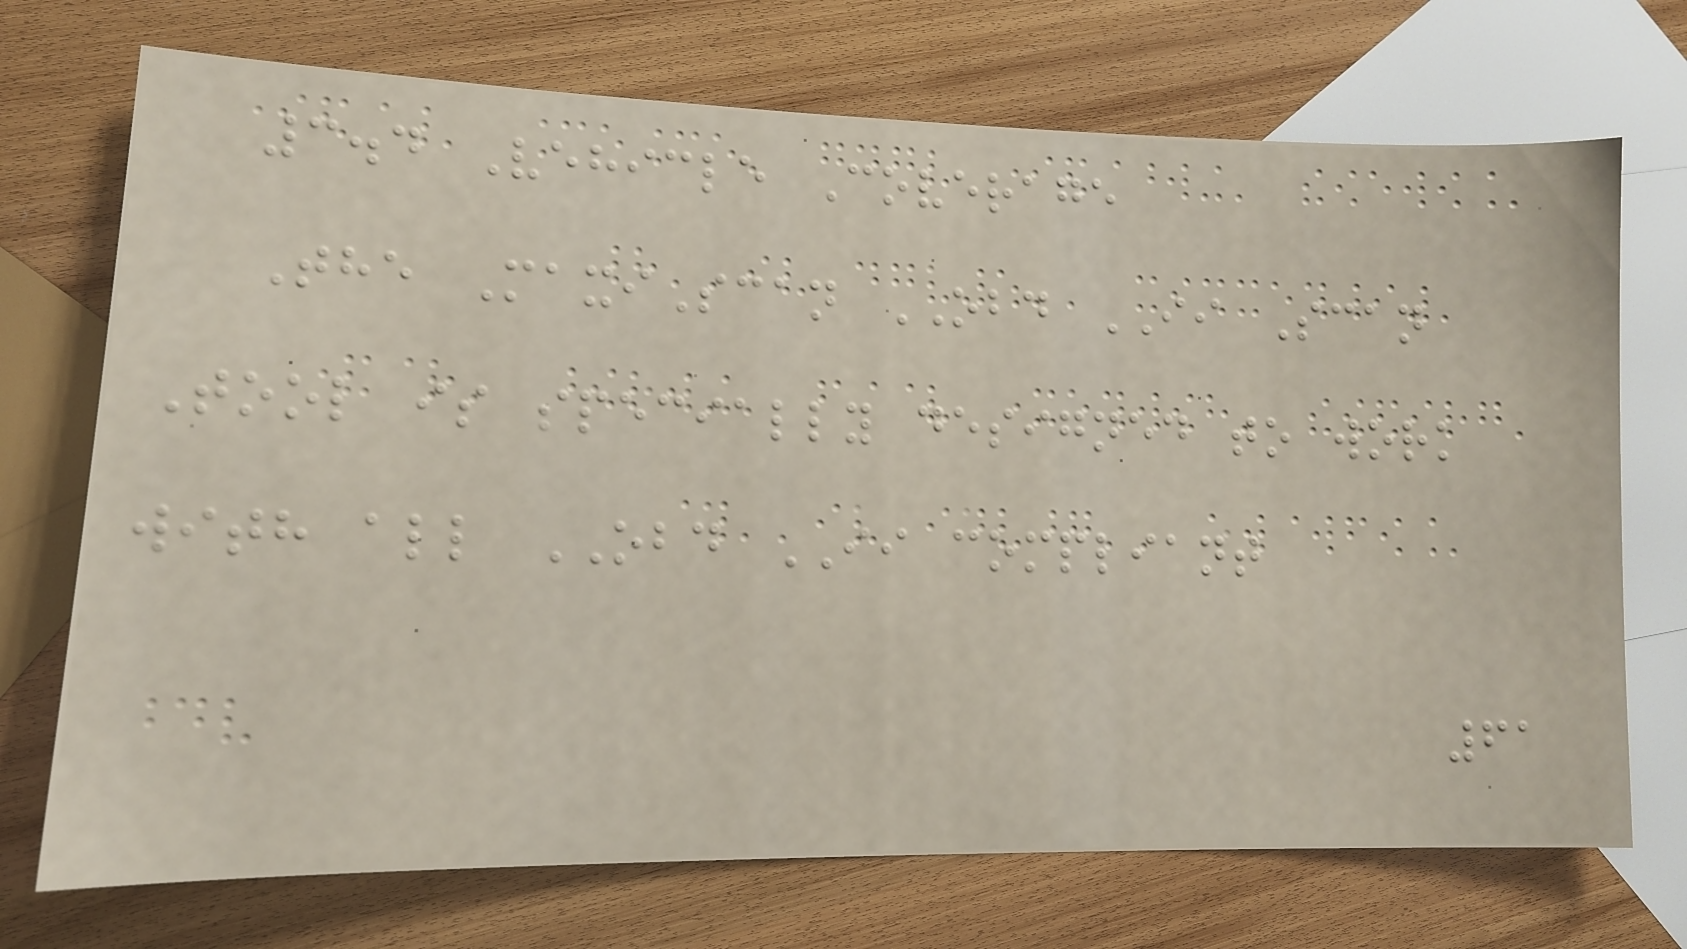3.4 Vehicle Coverage
The MaxiScan OBD II Scan
Tool is specially designed to work
with all OBD II compliant
61
